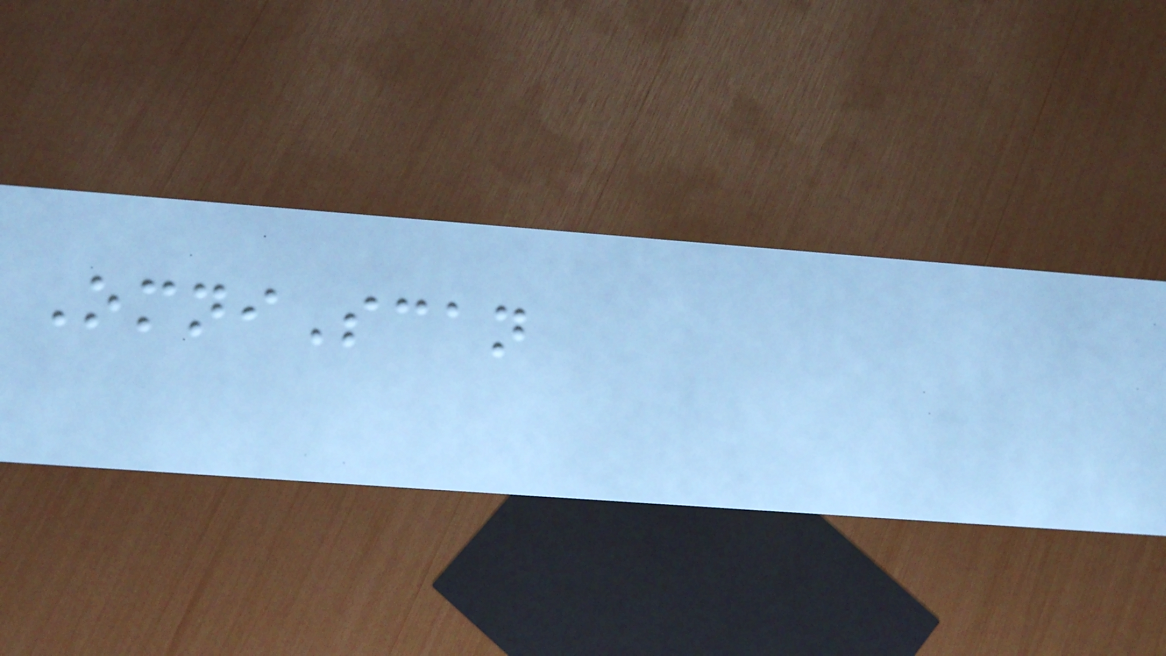OmniScan
